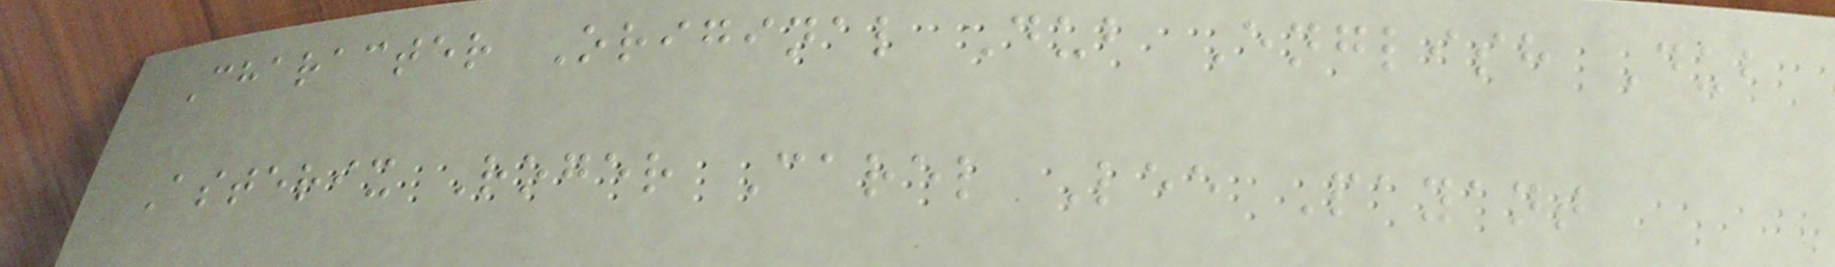Character Original Dub English Dub
Asterix Roger Carel Lee Payant
